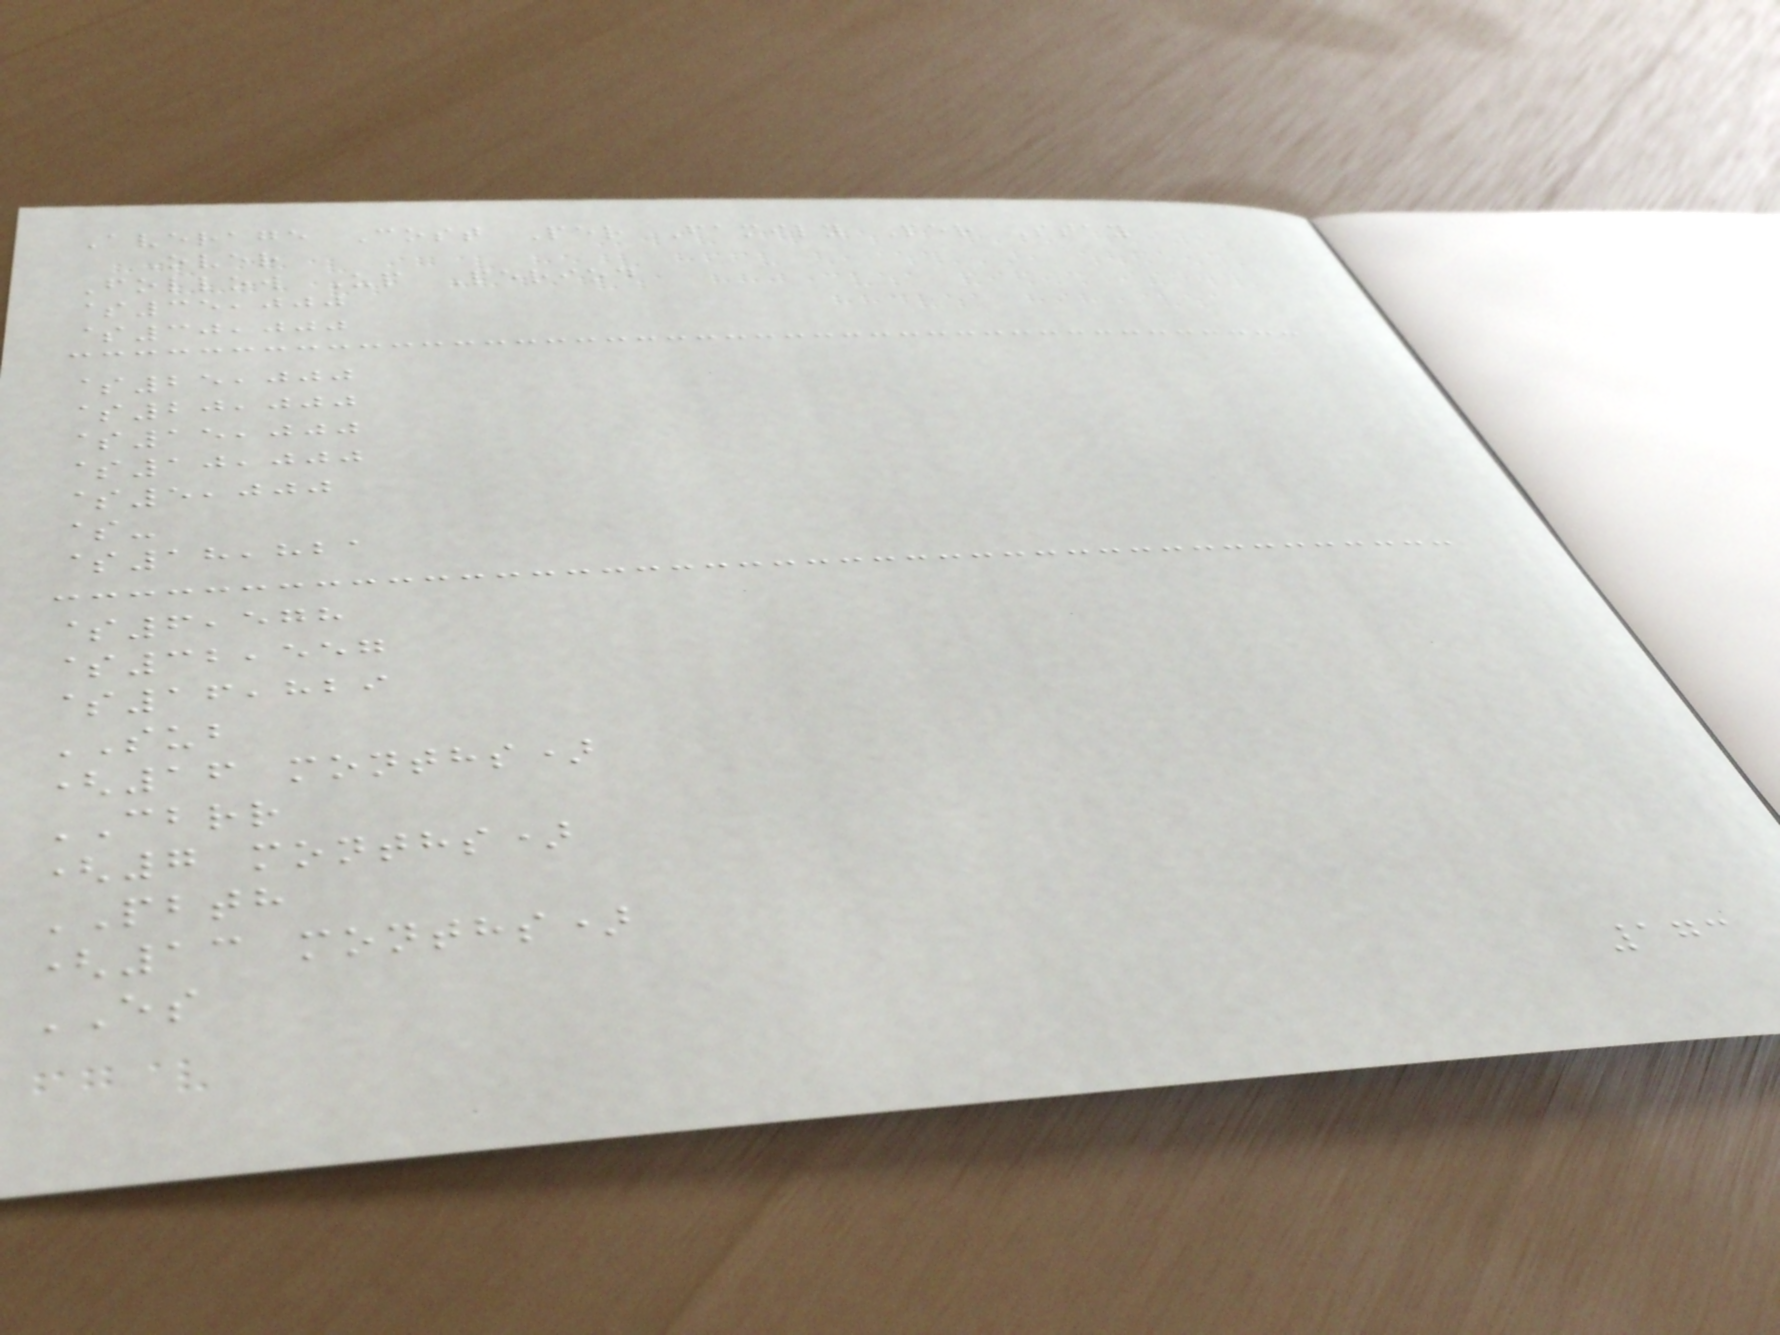Average Cost Per Family Per Stay
Over
Follow Up Period
$35,000
$30,000
$25,000
$20,000
$15,000
$10,000
$5,000
$-
$18,821
$6,578
$32,557
$16,829
SUB
(16 months)
CBRR
(7 months)
PBTH
(13 months)
ES
173
